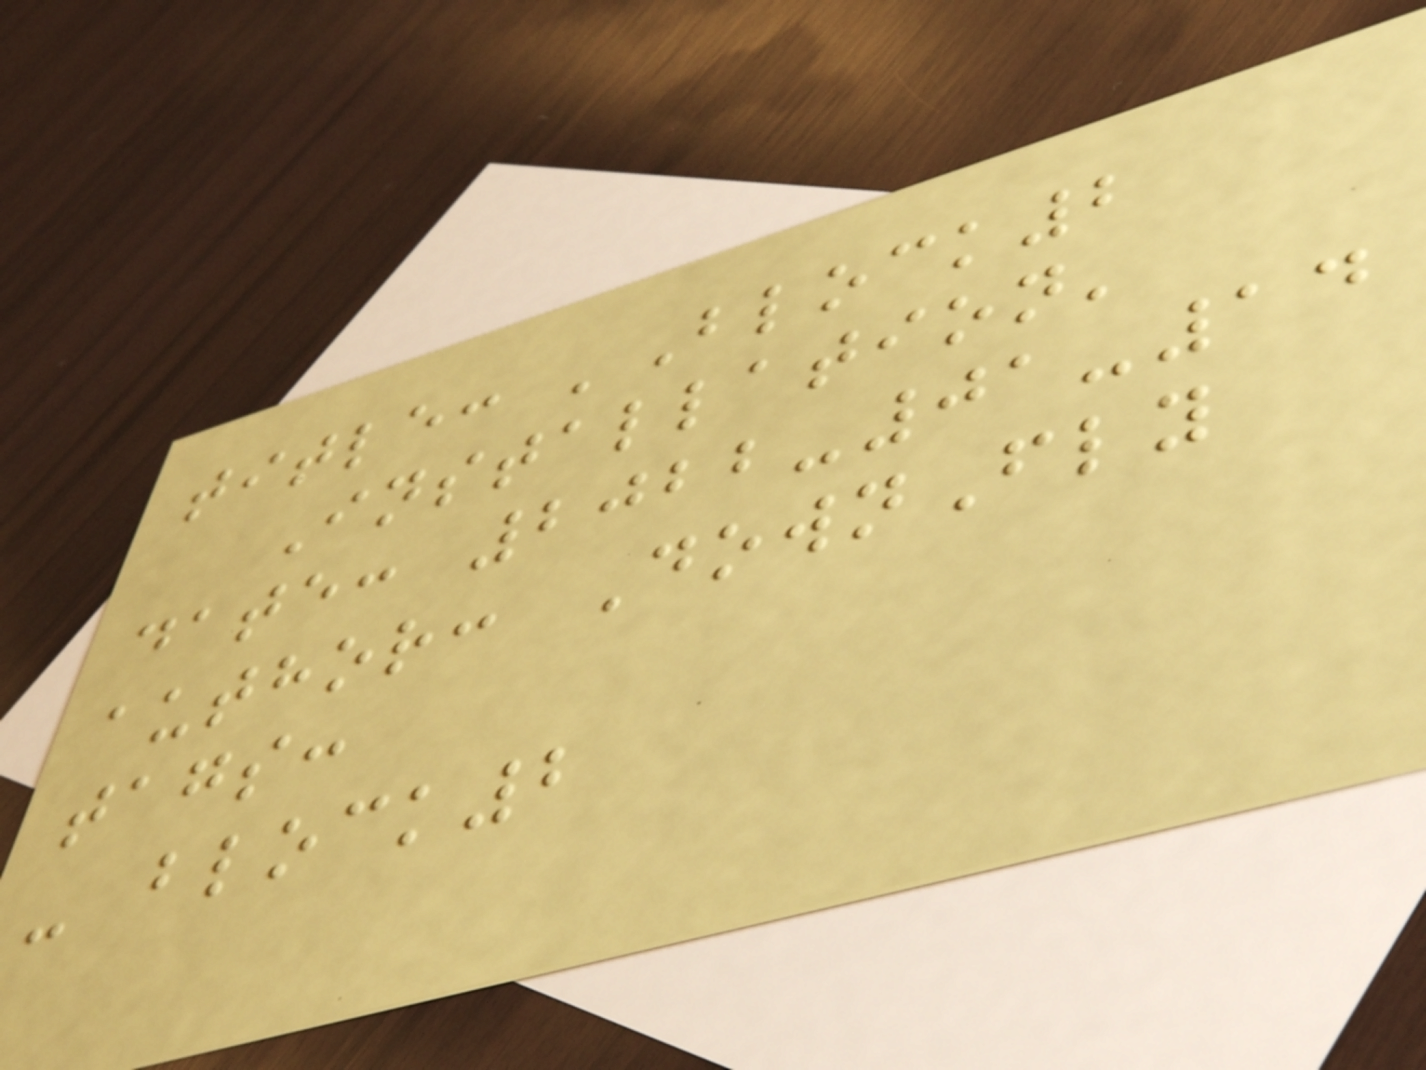title: 'Block2
Installation'
date: 2022-01-14
author: DownFly
tags:
- block2
